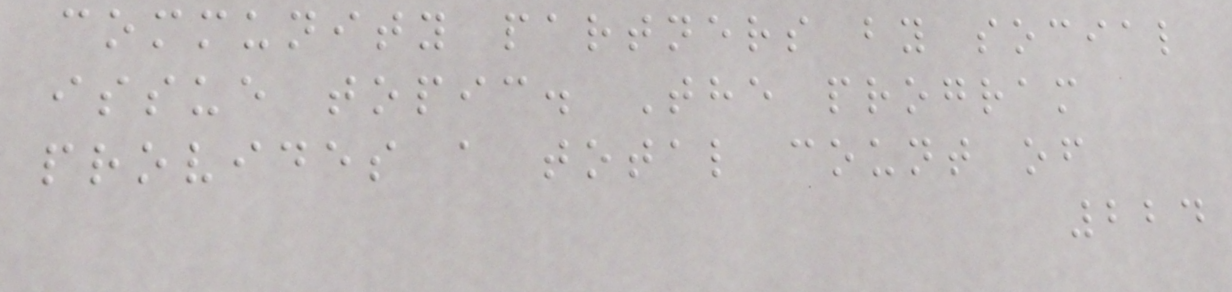community partners by social
issue topic. The program
provides a total count of
224
